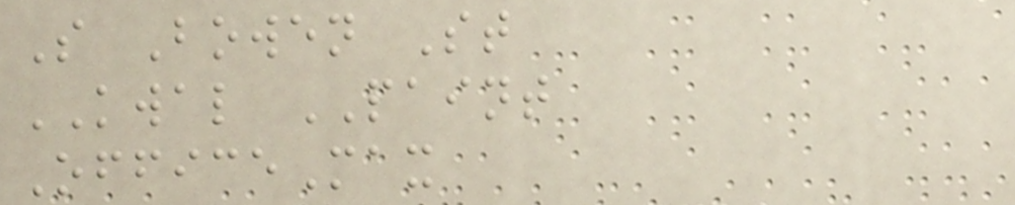S Bowen St
KWAL PAINT
OfficeMax
